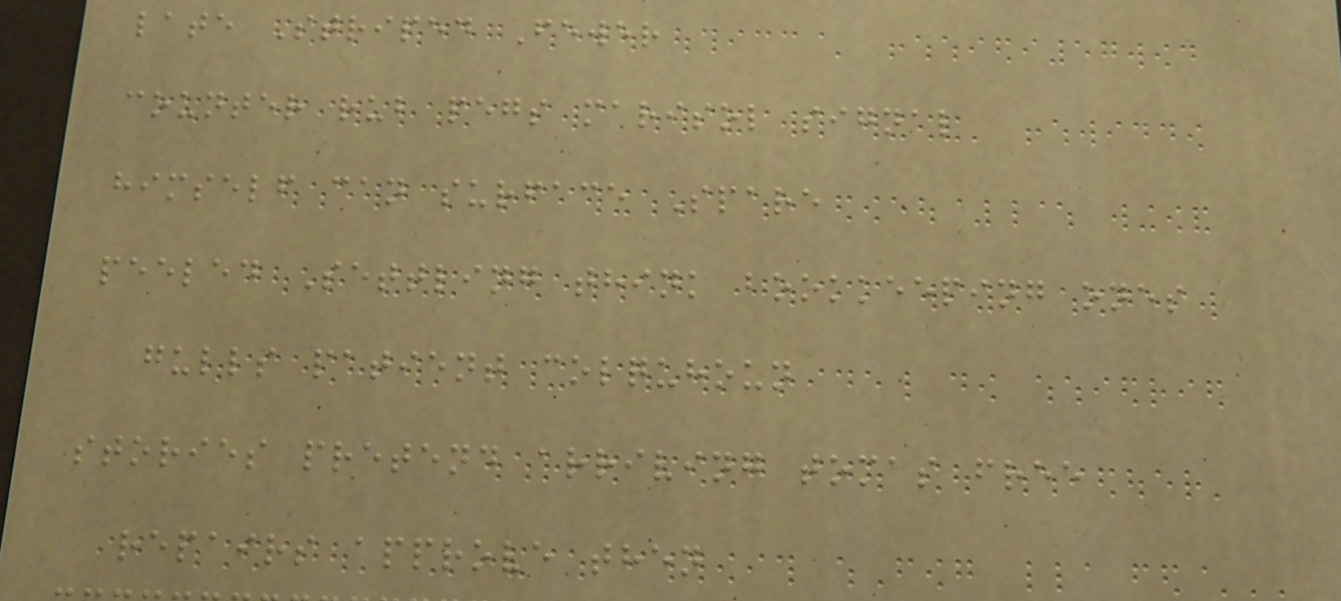late Striped Fewer
counter rub pegs marisol signal
himself can surface Spare
peeled Settling think bookkeeping ones
gulls patient colquhoun
stories pretend arriving tomas free
repairs approve then
